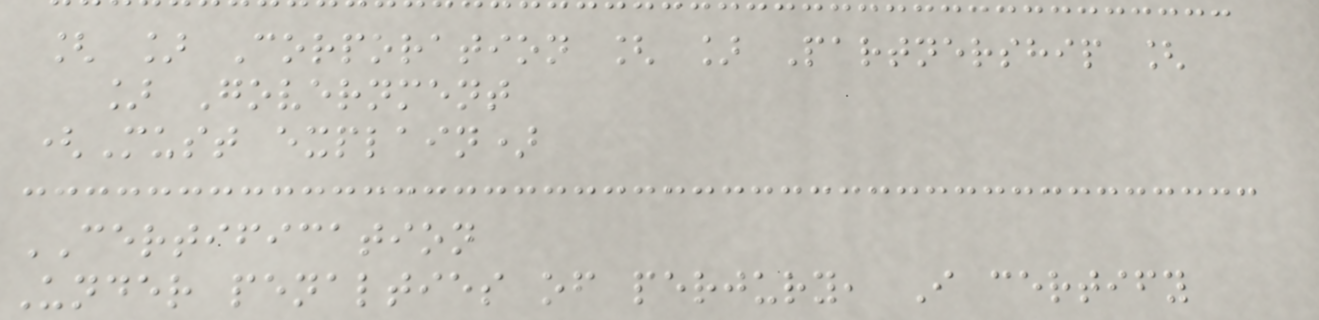[ ] Corporation [ ] Partnership [
] Government
(Must explain)
CERTIFICATION
Under penalties of perjury, I certify
